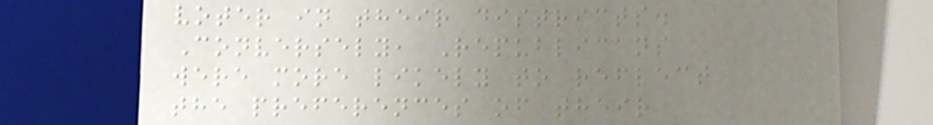voter in their districts.
Conversely, Republicans
were more likely to reflect
the preferences of their
